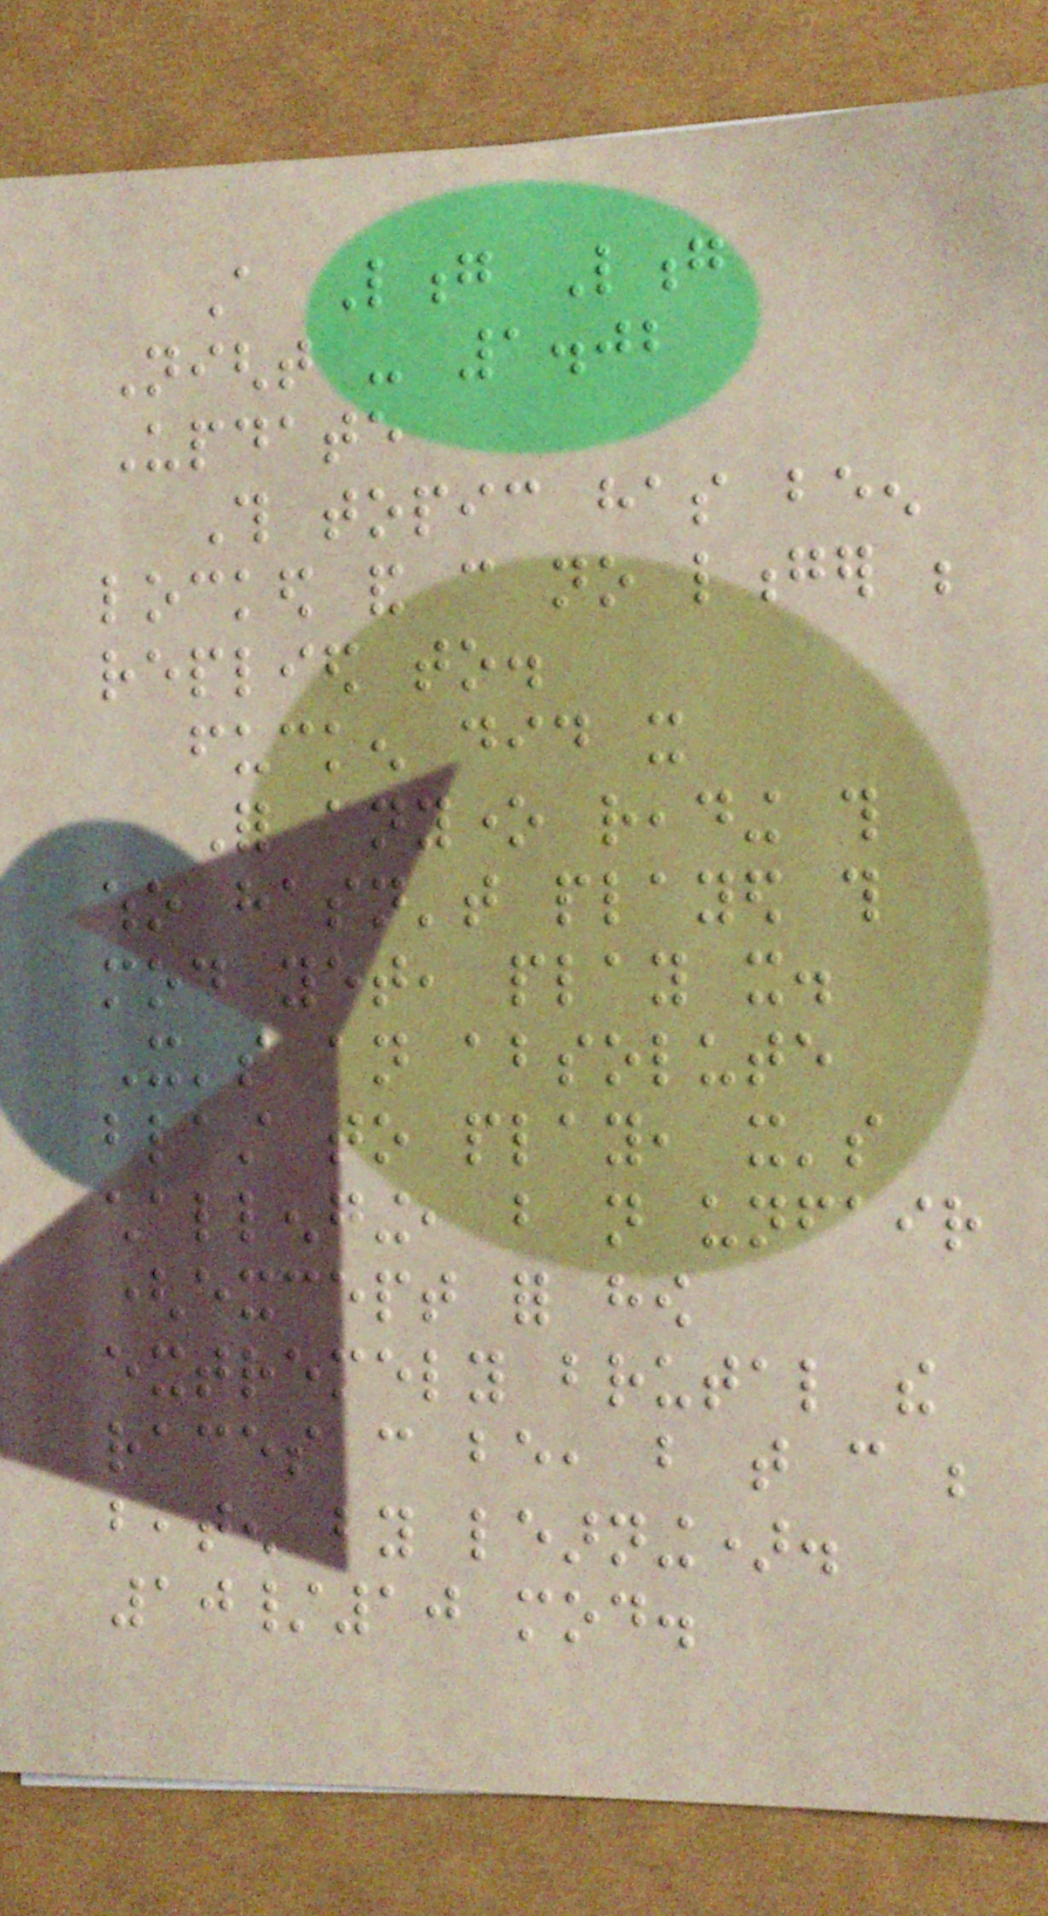A Long Long
Night - 1.02
Update
This topic has been
locked and can no longer be
replied to.
fucken did it
For anyone reading this
who hasn't played this
mod yet, play it.
It's an absolute
blast to play, it's
challenging, but not unfair
(except for how
extremely brutal the
races can be, but that can be
beaten by learning).
10/10 mod.
